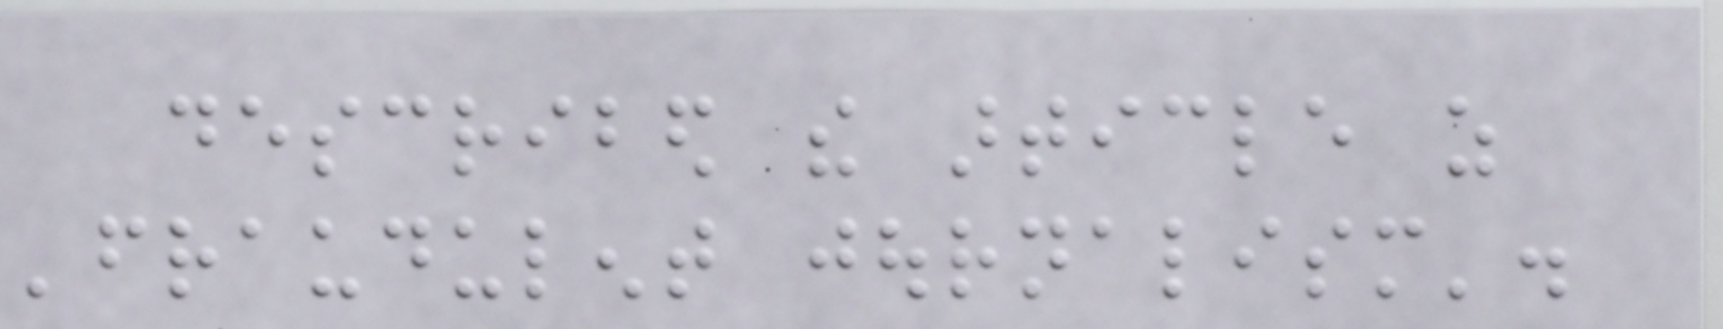described the article as
'fraudulent journalism'.
